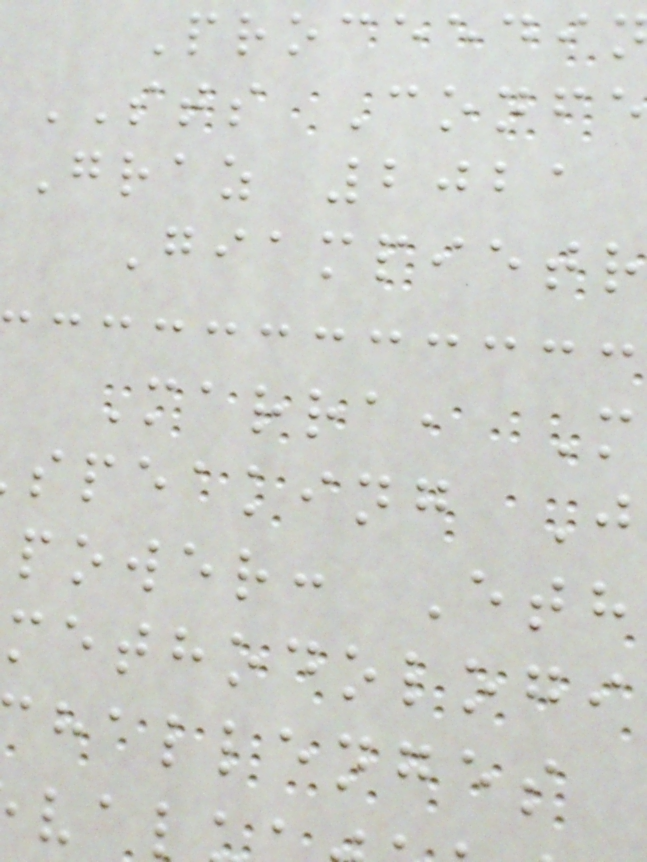Proceedi
STS Confe
Graz 2021
Giampietr
Marra, M
speaking J
power: Eth
hallenges
